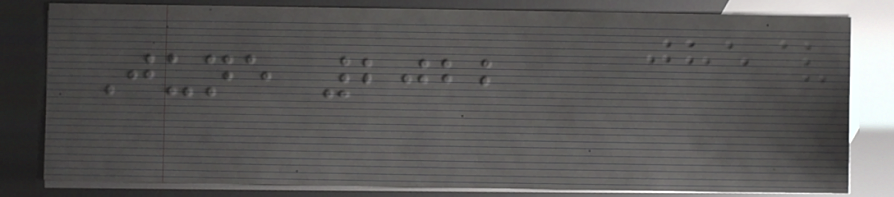June 2022
